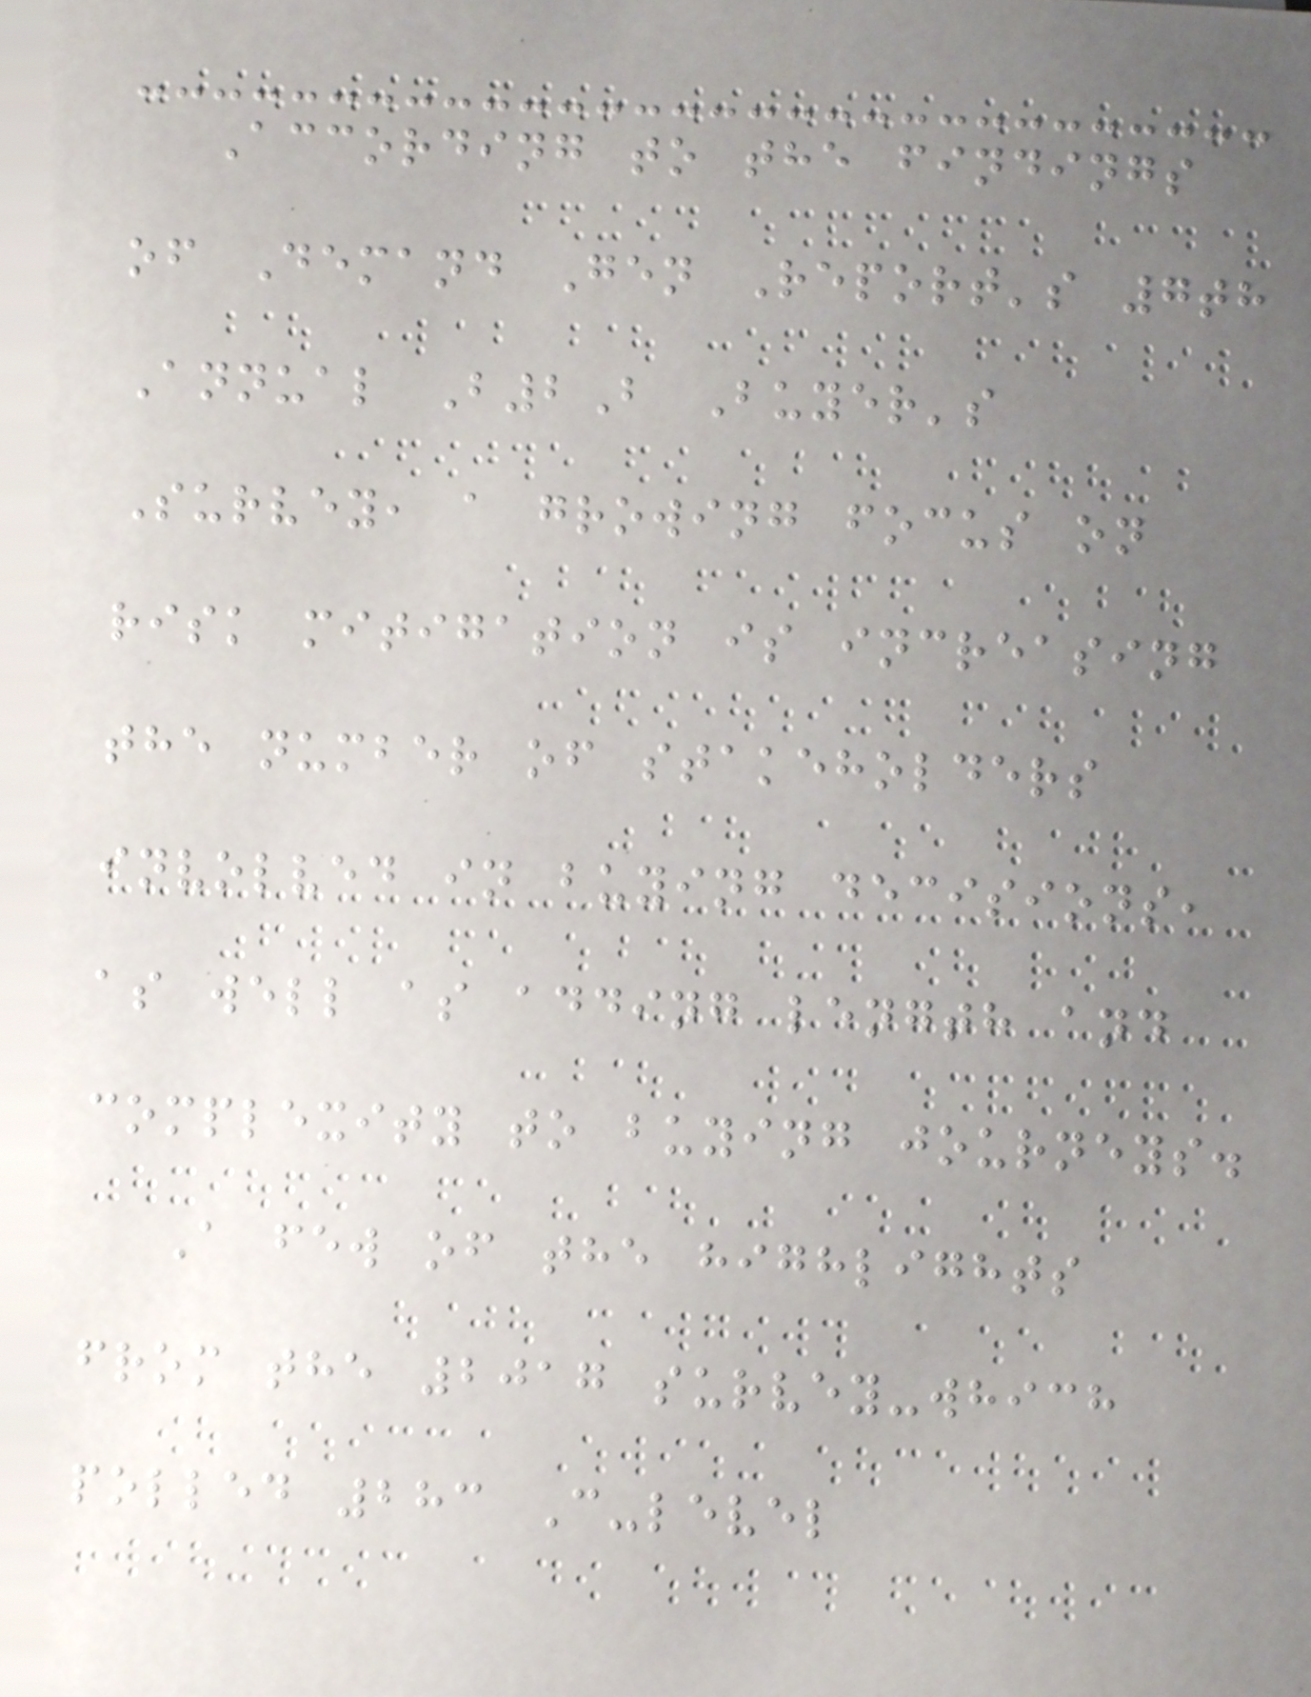According to the findings
of Demand Gen Report's 7th
Annual B2B Buyer's
Survey, a growing focus on
risk mitigation is increasing
the number of stakeholders
involved in buying decisions,
as well as adding length and
complexity to buying journeys.
A few of the highlights
from the 2017 survey-which
polled 283 C-level
